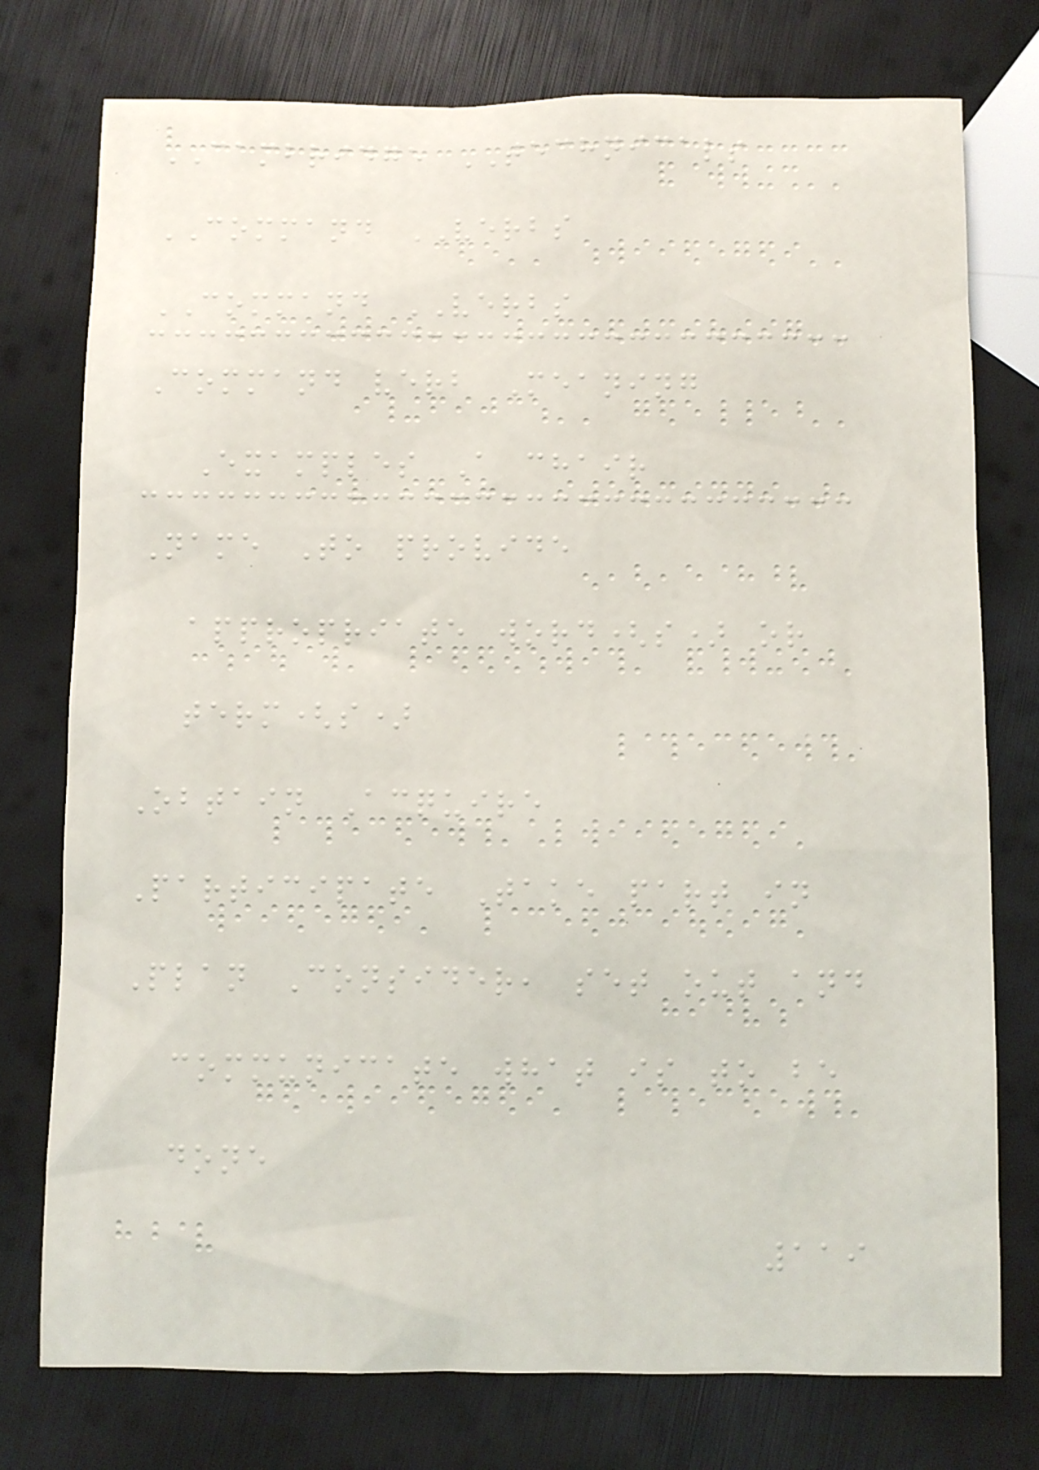CAMBRIDGE TECHNICALS
COMMAND VERBS
COMMAND VERBS
Command verb Meaning
Examples A chair
Name To provide
appropriate word(s) or
term(s)
Obtain Acquire
Participate Take part in
Plan Consider, set out and
communicate what is to be
done
119
